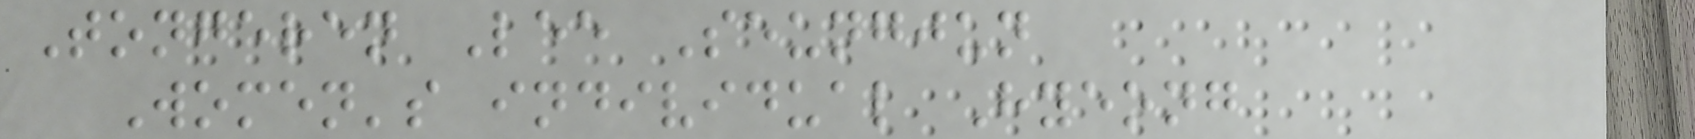Tongeren Lee Seungjun
Women's individual Hyeong
